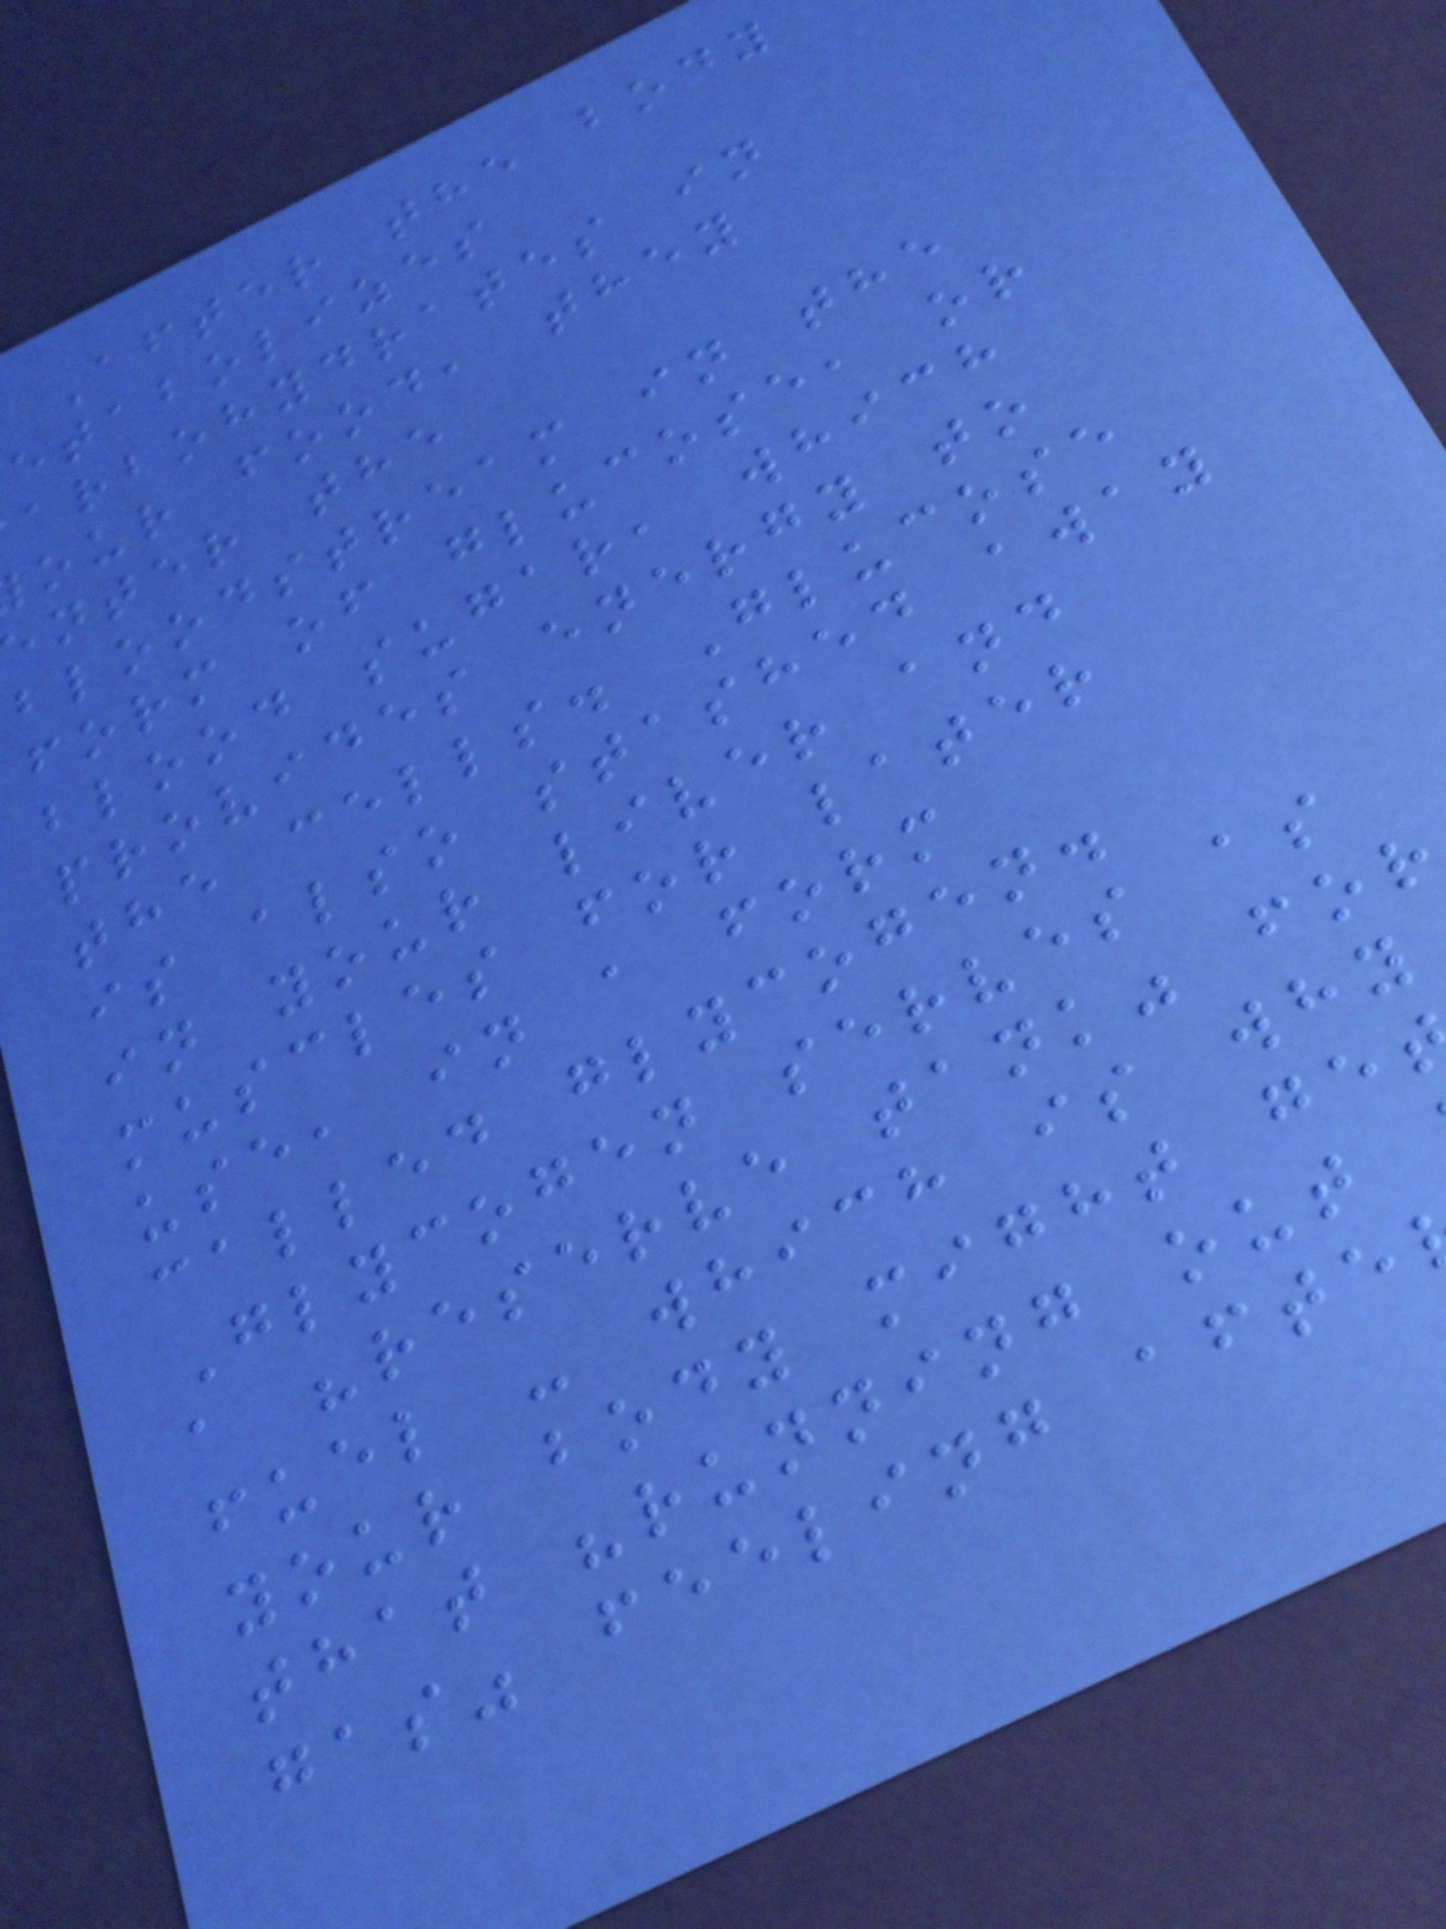After the body
etabolizes
arbohydrates in
our food, they
nter the
bloodstream in the
form of glucose, or
blood sugar, which
provides energy to
the cells. Glucose
is also stashed away
in your liver and
muscles for later
use, in a form
called glycogen.
Glycogen serves as
a "reserve tank" for
fuel - which is why
your body might ge
that "running out
gas" feeling afte
